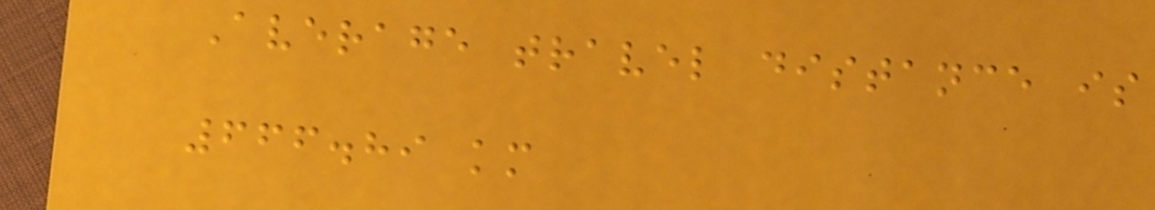Average travel distance is
666.89 km
